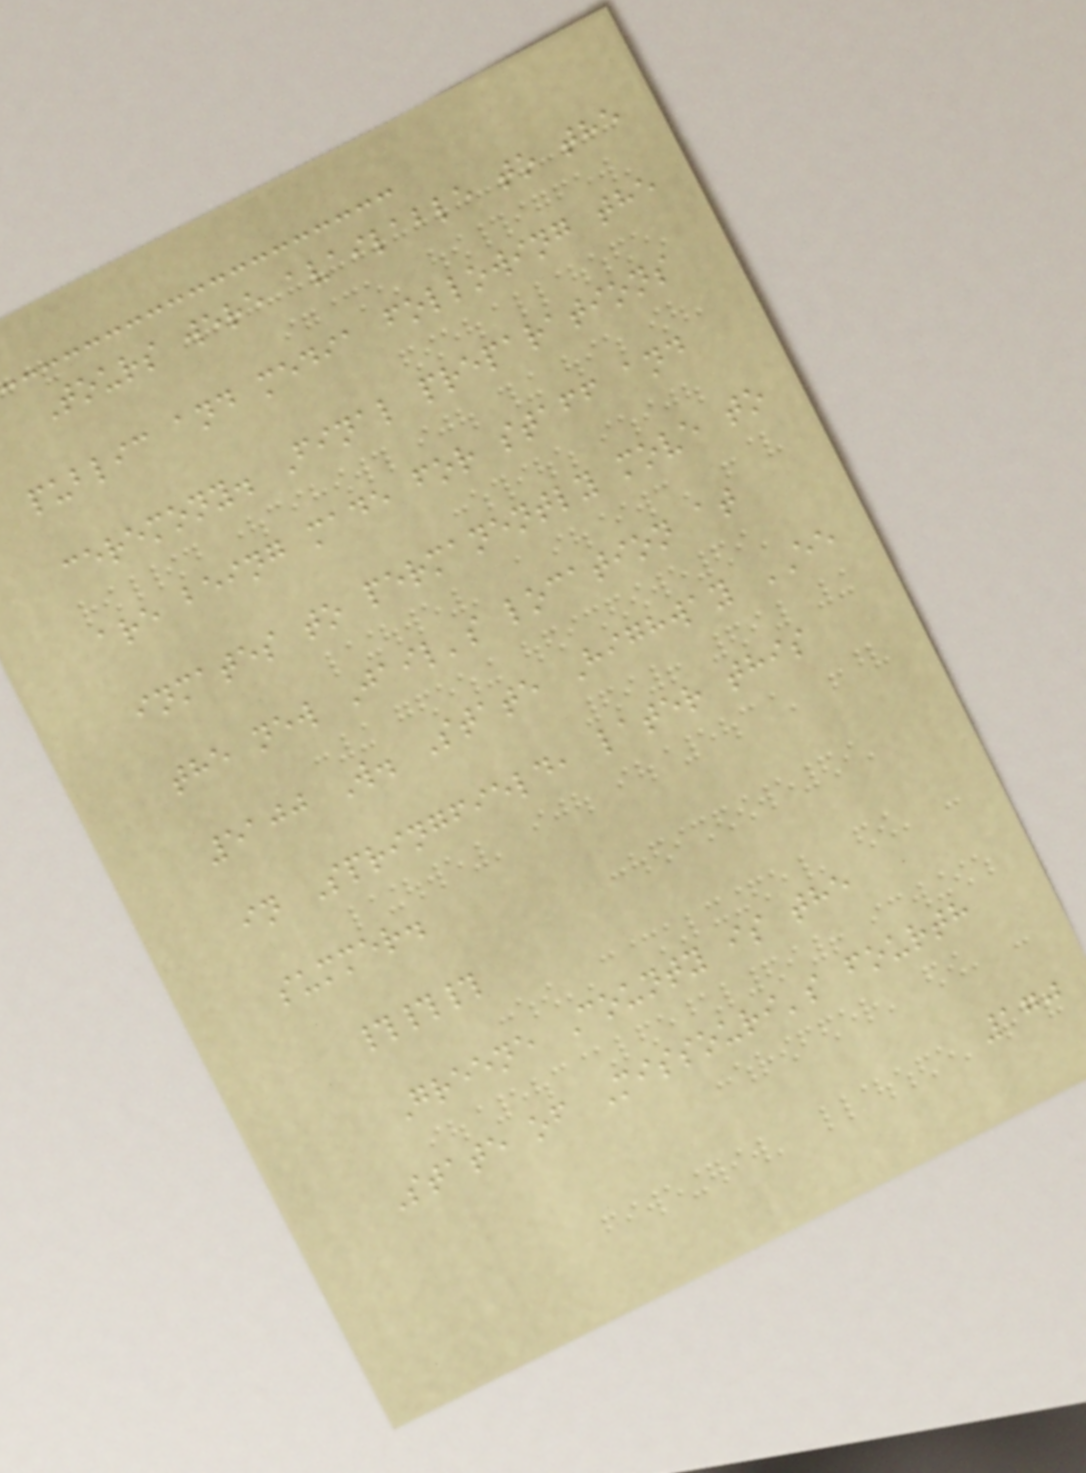Tours were available to the
public and media following the
ceremony. Final preparations
are being made for staff and
inmates to permanently move to
the new Jail's location at
5100 W. State Highway EE
in Springfield, later this
summer.
###
Greene County is the
State of Missouri's fourth
170
